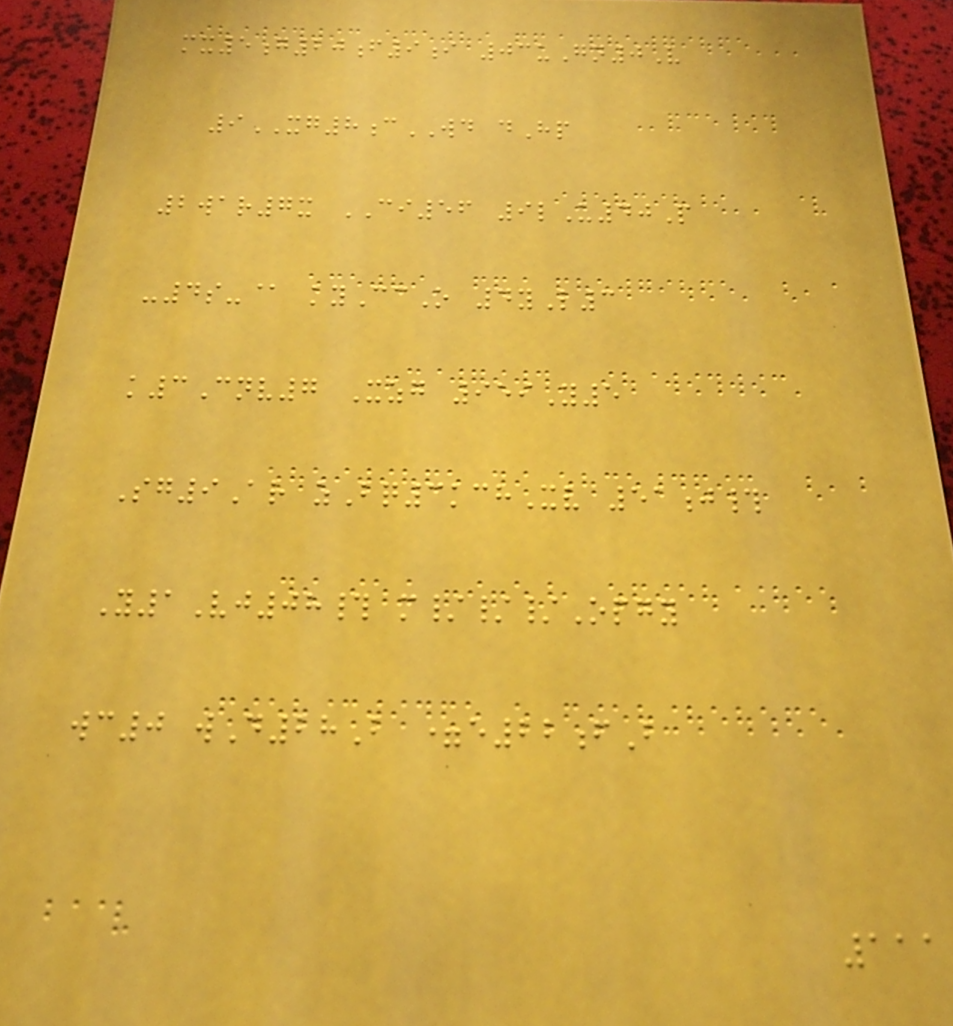mx5g20f9i 03uGn0V
9XG8cWD dHp
2war7x CI56 9lU40P
-4s-@ kyCcO 4yL3
k3Cnv7 Xzg 959Y5
Sg9Ar zBq3kchXv 51j#
Y1Vj08# m///Opgy
wc0 wD28B =e22fB
111
